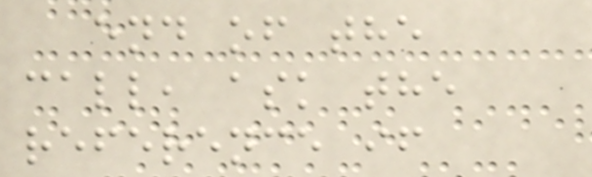end of the
call, ask the
reference if
